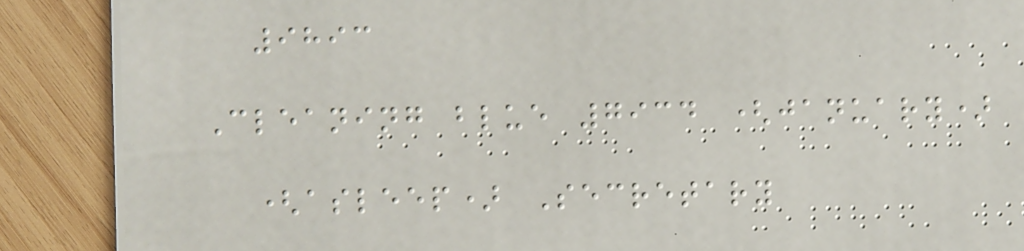9893
Cleaning blue 7934 (january)
(asleep) Secretary
